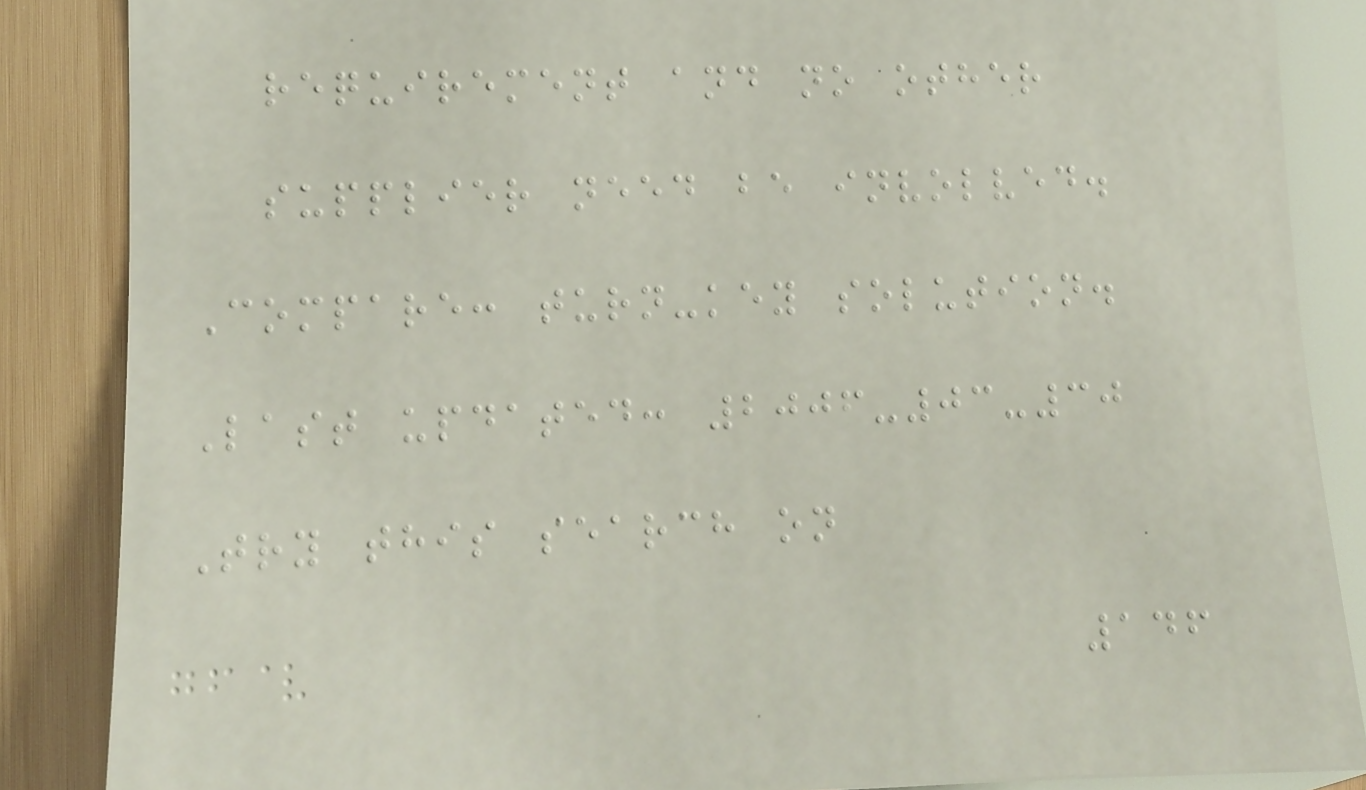requirement and no other
supplier need be involved.
Compare: turn-key solution.
Last updated: 2006-03-30
Try this search on
146
